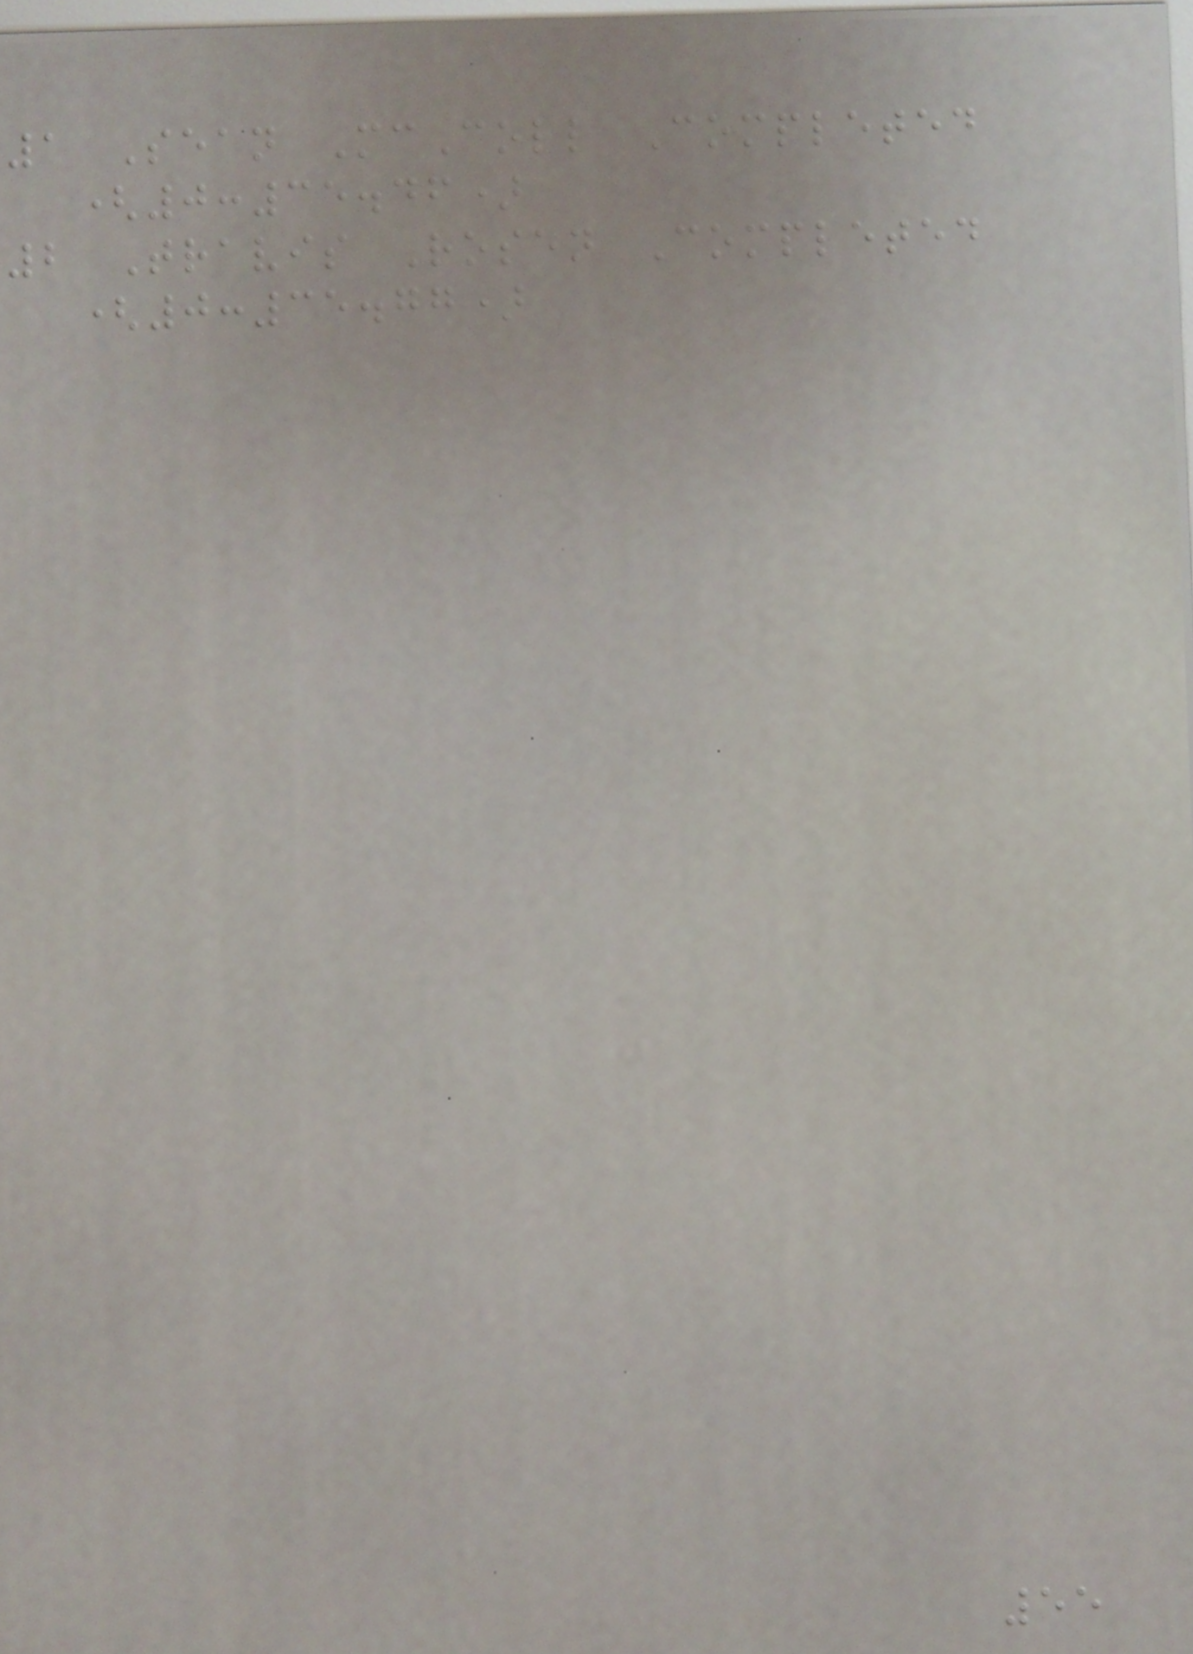1 Sean McColl Completed
(0:35.46)
2 Travis Rosen Completed
(0:35.77)
55
